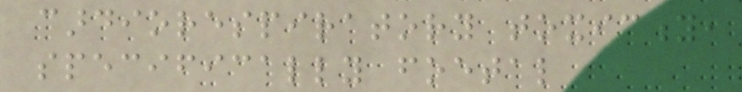cardiorespiratory toxicity,
specifically foetal
